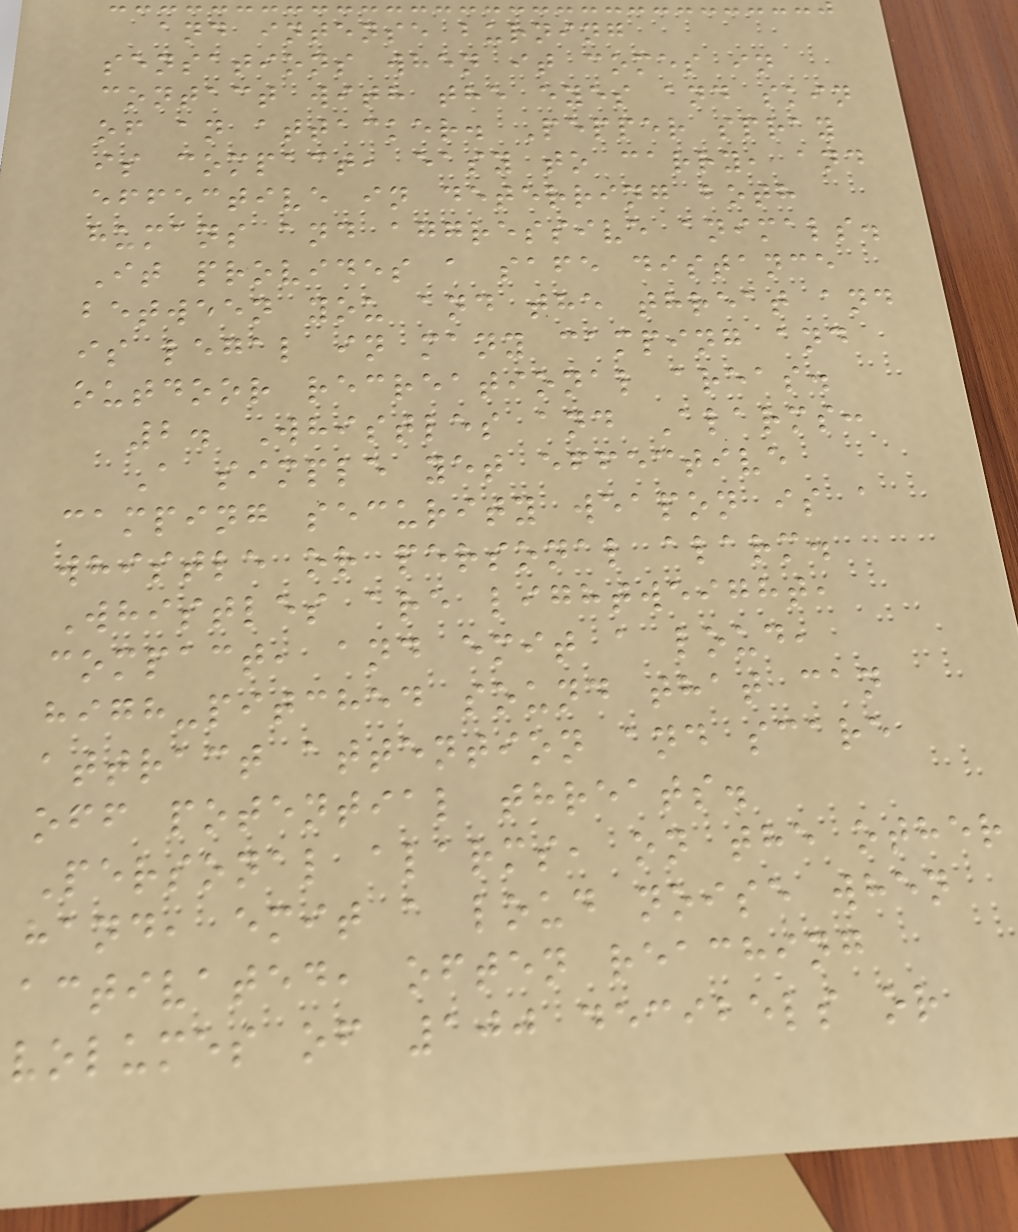and intense burning
sensations when it comes in
contact with the eyes and skin
of an attacker. Pepper spray
is compact, easy to carry, and
effective in deterring both
humans and aggressive animals.
It provides a safe distance
between you and the threat and
is legal in many camping and
outdoor recreational areas.
2. Whistles and Alarms:
A simple yet effective
camping security weapon is a
whistle or personal alarm.
Whistles are lightweight,
compact, and emit a loud,
high-pitched sound that can
attract attention and scare
off potential threats.
Personal alarms, on the other
hand, emit a loud noise when
activated, often reaching
volumes of 100 decibels or
